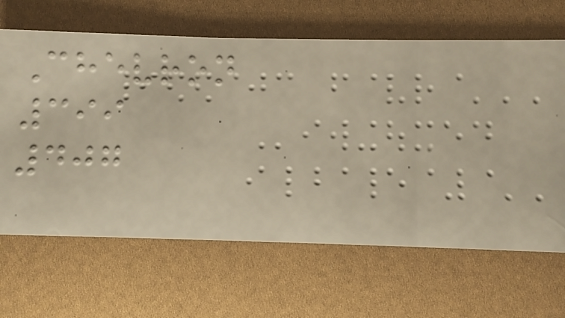Chevron
399
407
